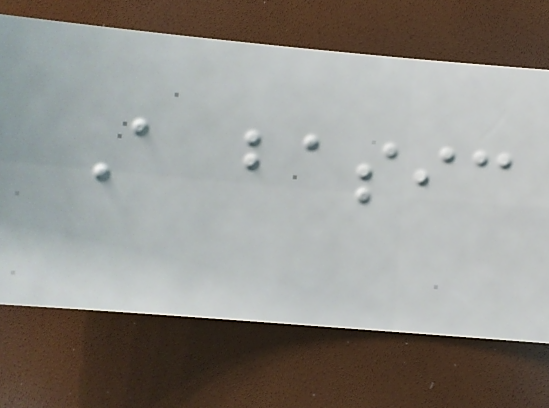A basic
